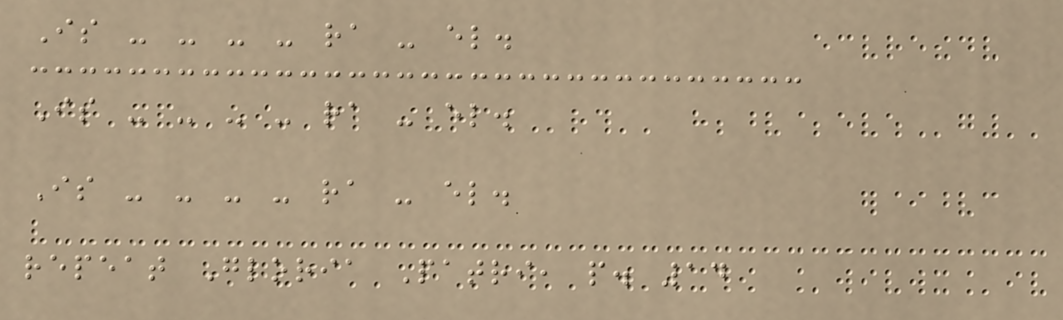Is - - - - ra - el.
Is - - - - ra - el.
Is - - - - ra - el.
repeat Gloria Patri, p. 14
